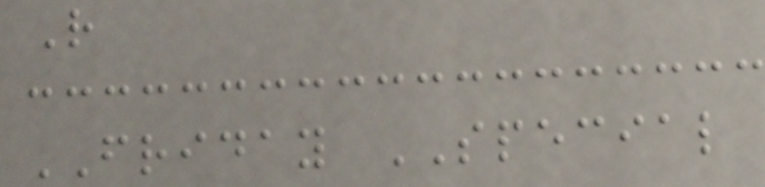R
FRIDAY SPECIAL
